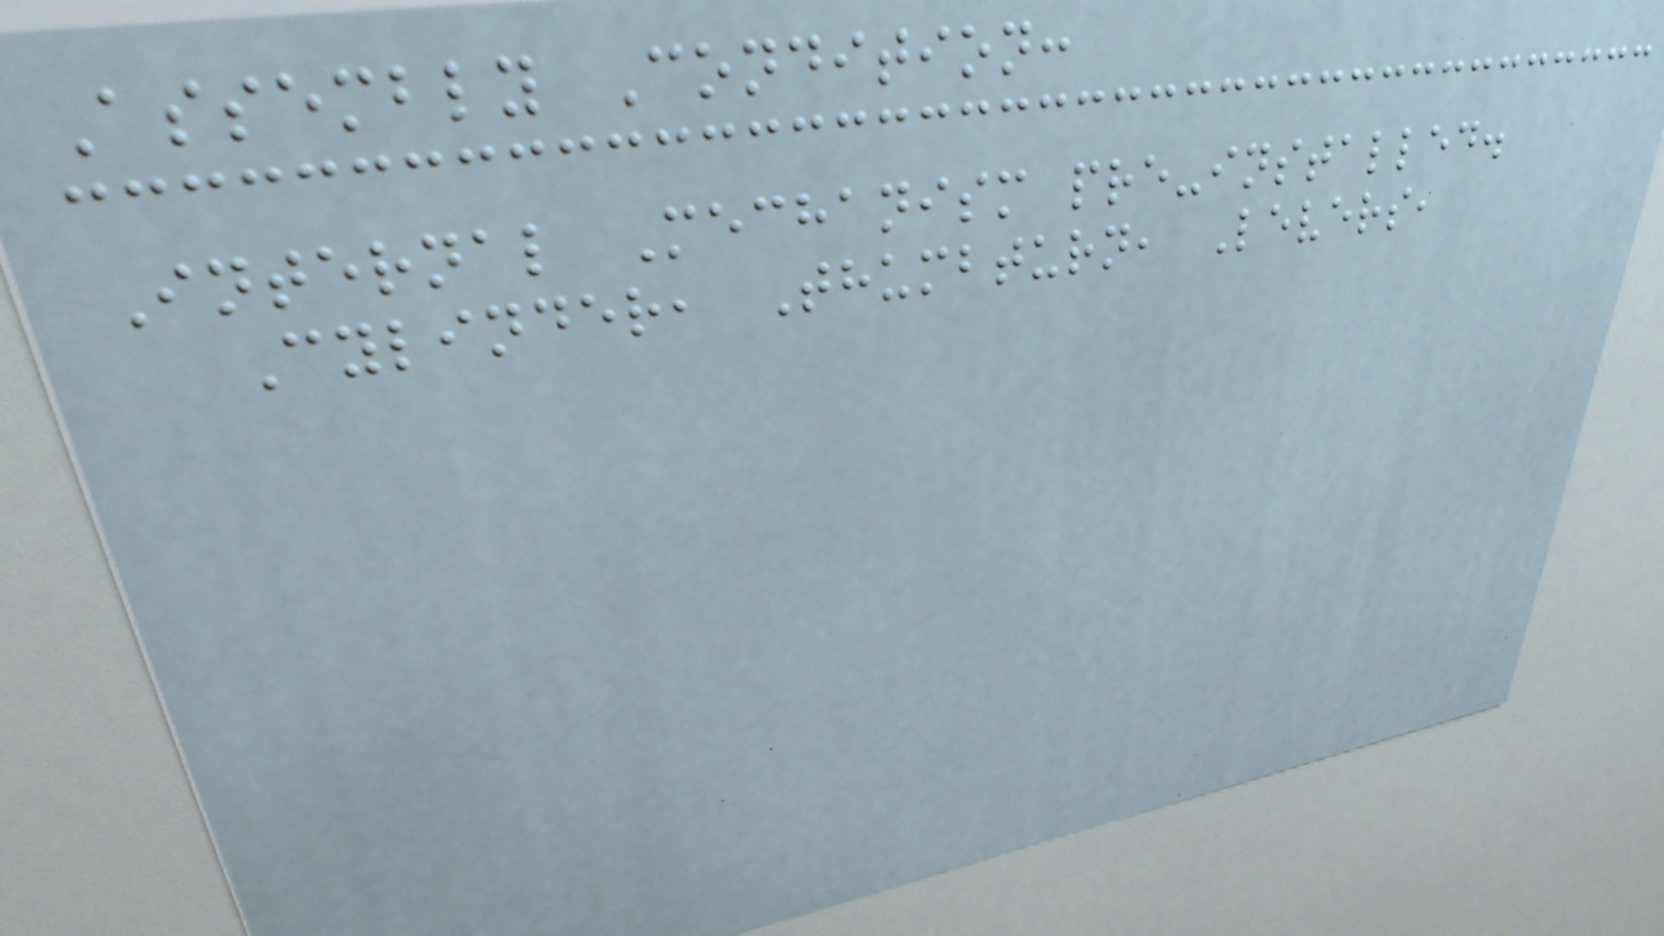Assembly Condition:
Internal Mechanism pre-installed.
Cylinder, Thumbturn, Levers,
